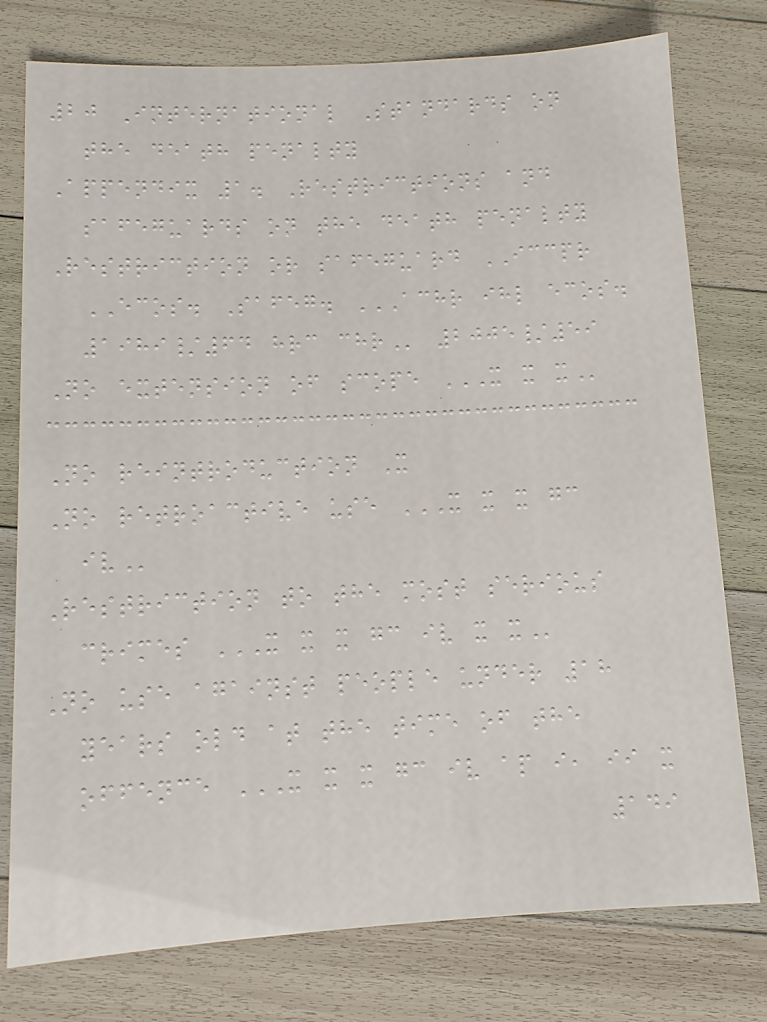20 International Standards on
the death penalty
Appendix 1. Restrictions and
safeguards on the death penalty
Restriction or safeguard ICCPR
ECOS. Safeg. ACHR IHL ECOS.
1989/64 HRC CHR 2005/59
No extension of scope X X X
No reintroduction X
No retroactive use X X X GC
IV
Restriction to the most serious
crimes X X X GC IV X X
No use against people under 18
years old at the time of the
offence X X X GC IV AP I, II X
149
